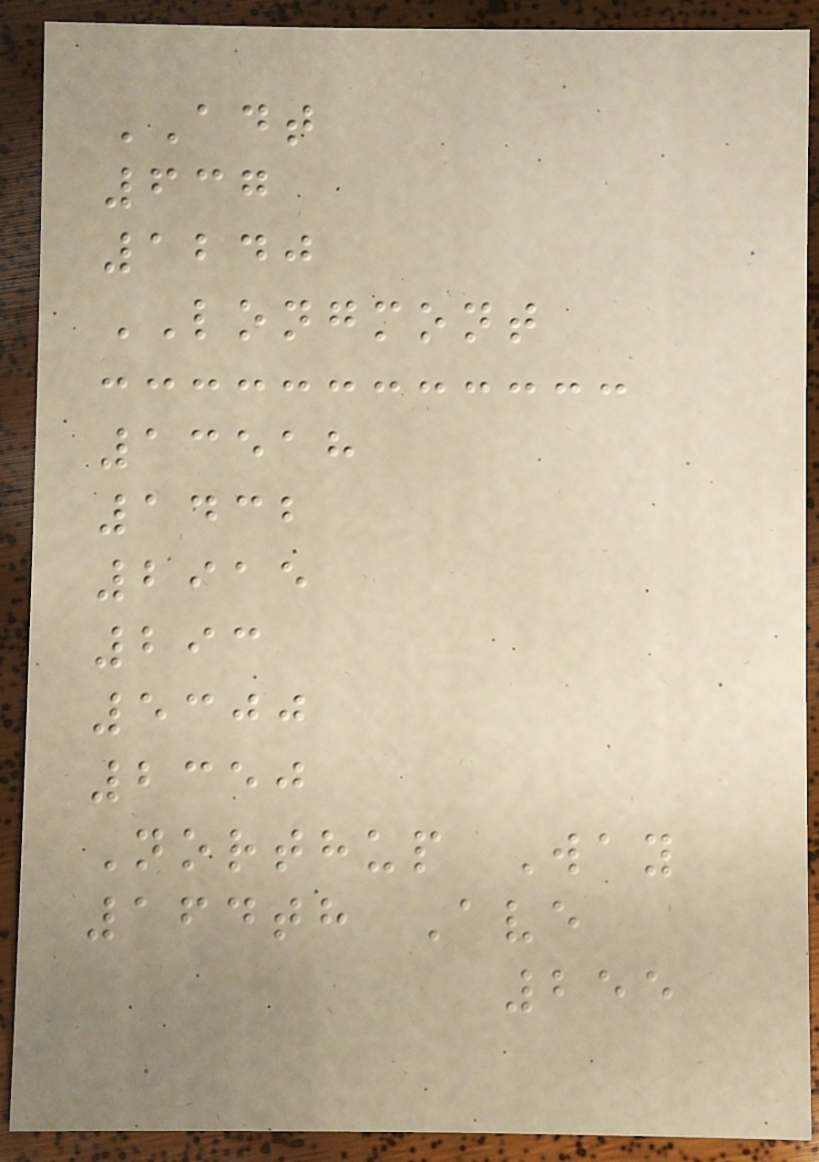ADT
637
1240
LONGMONT
13518
1432
2915
293
5300
2350
Northup Way
164th Ave
255
